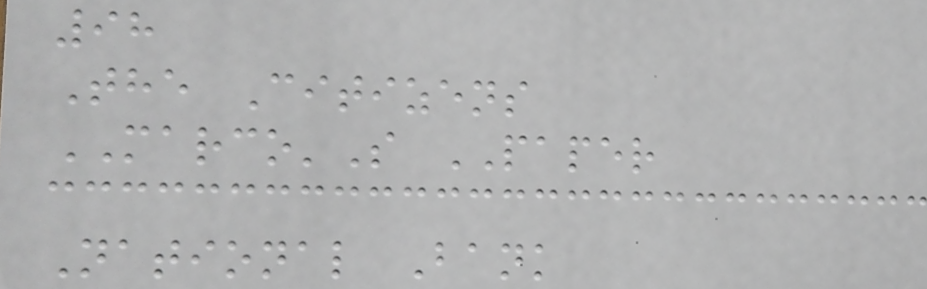98
The Citizens
MARCO'S PAPER
National Bank
